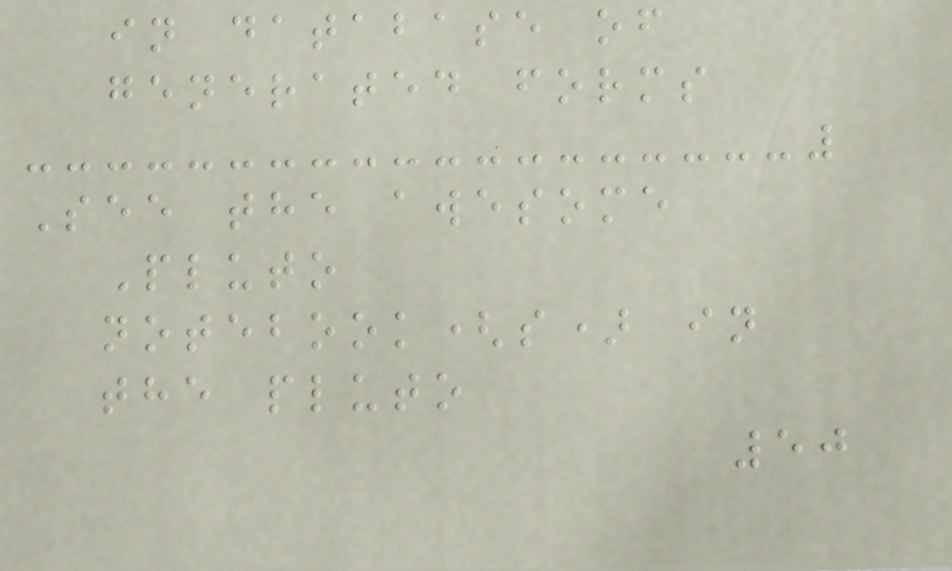in database of
generated forms
See the awesome
Pluto
notebook(s) in
the pluto
50
